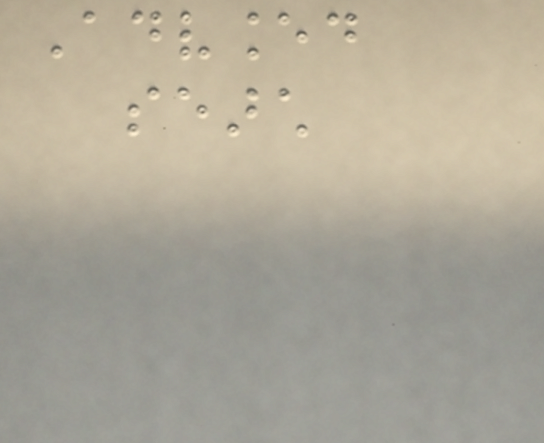Advanced
search
